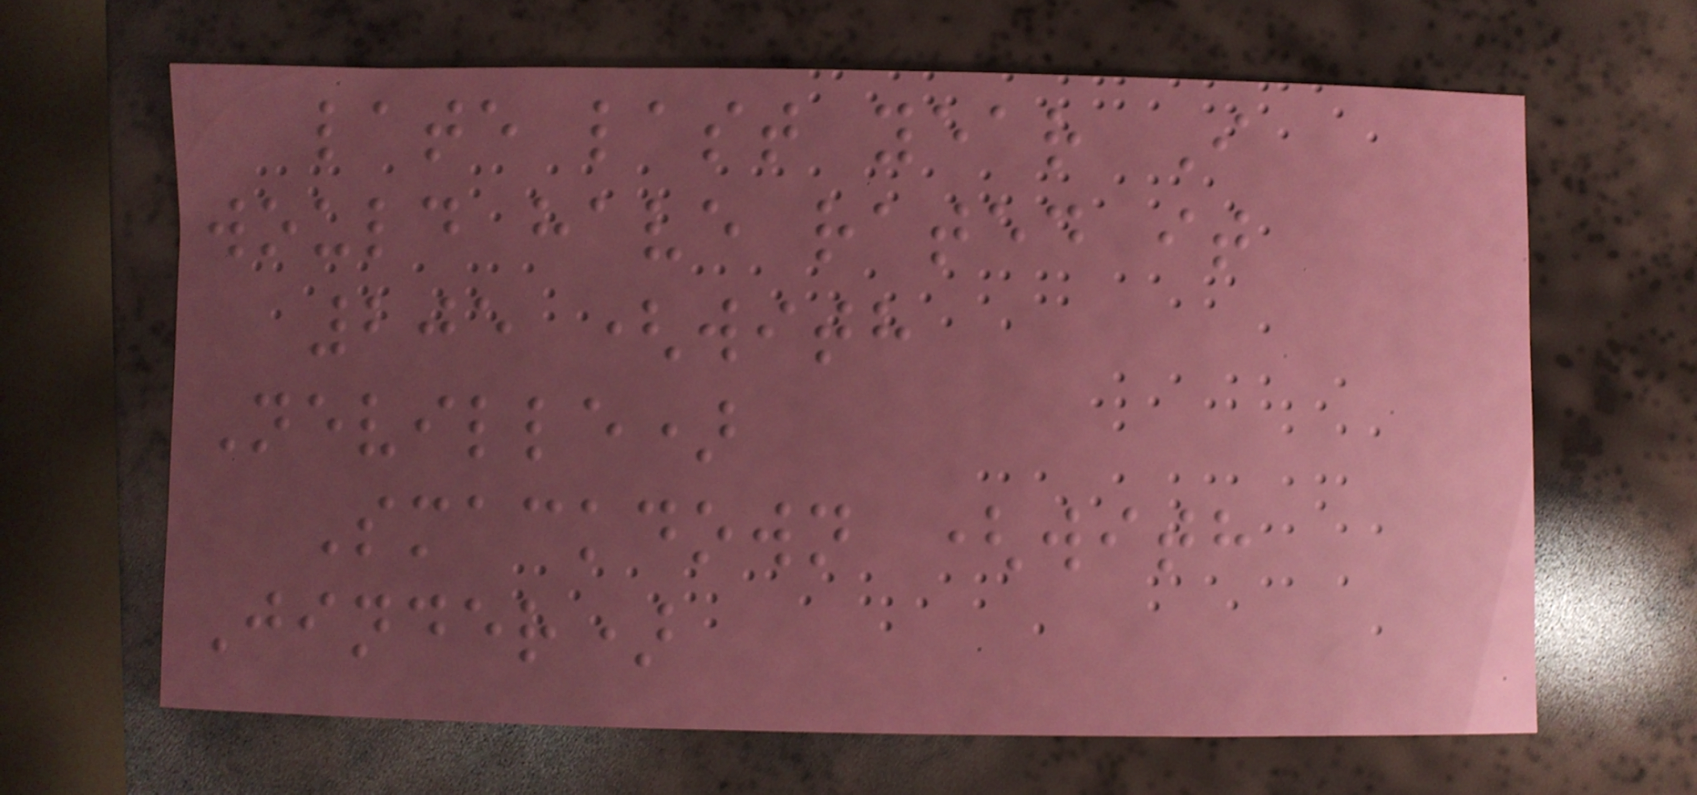late last year I
would have rated it
205 (with
Neville)
Smackdown (with
Jinder)
